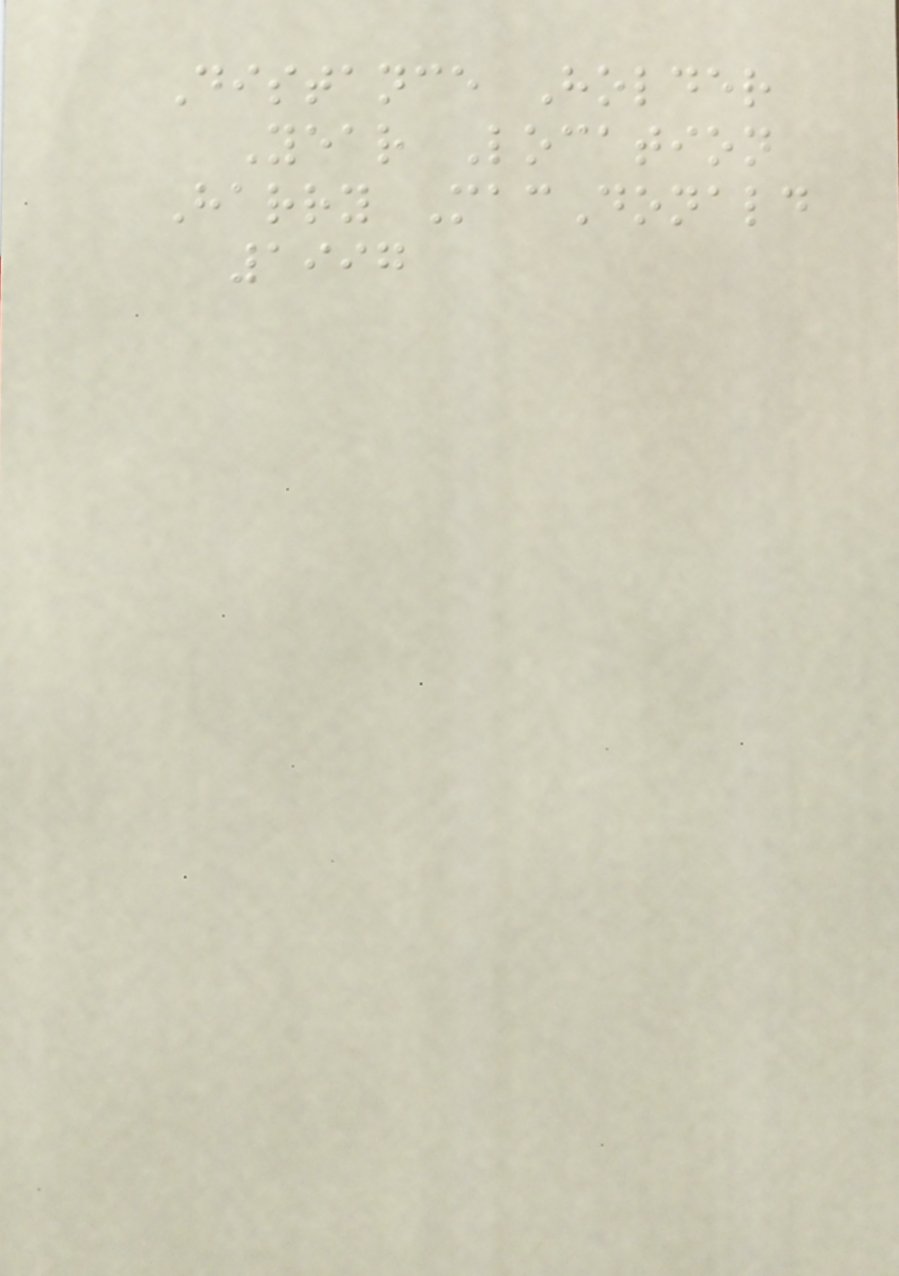Distance Holder
Year Location
Harry MacDonald
1997
